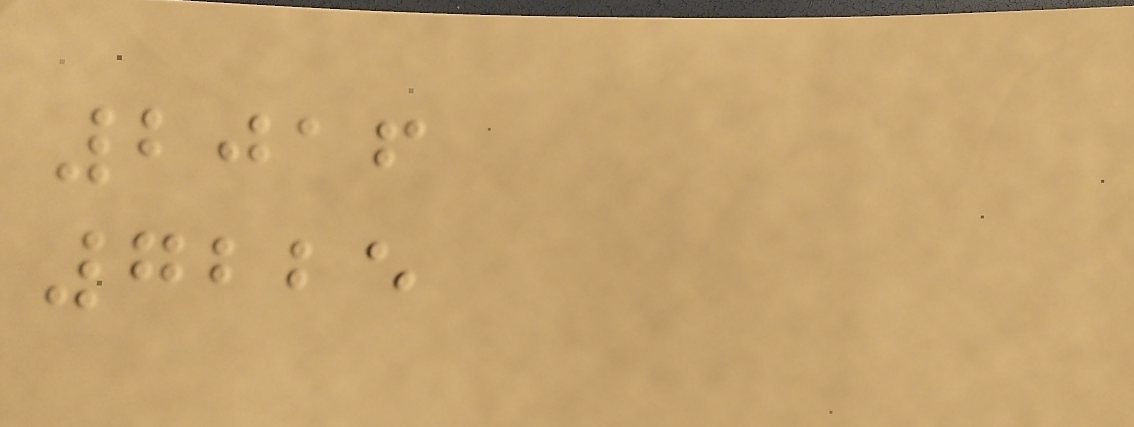2016
7225
